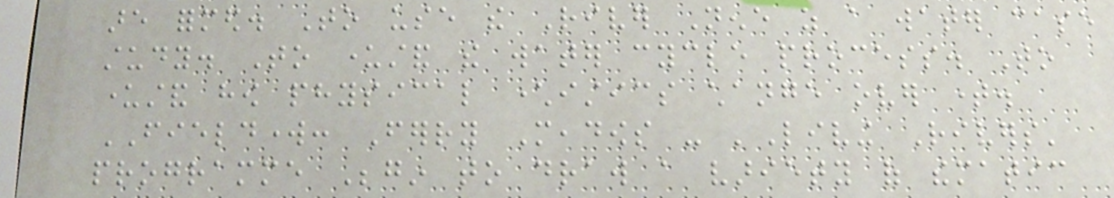are formed. To use the River Nene as a water case
study. To understand the water cycle process. To
understand how physical characteristics change over time.
FIELDWORK: Ferry Meadows - 'Living Rivers'
programme Begin to draw a variety of thematic
